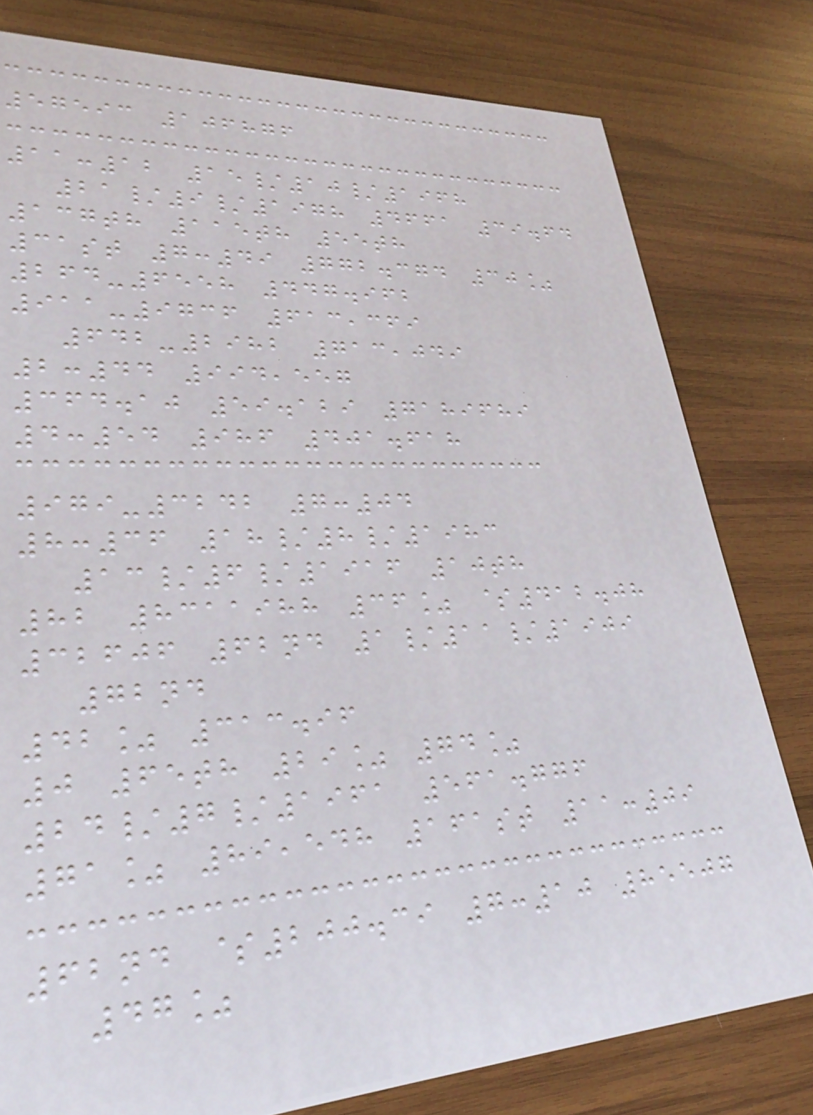57593 106876
11:12 15/10/1968
21/9/1978 4661 39.64
137th 115th 55th
31st 7:49 772.374 30%
264-6558 447.962
911-9736 613,369
642-2982 713,049
2:44 994,557
364.10 59.129 7189689
4:54 986 401.618
979-3242 7:04
8:36 18/8/1983
13/6/1916 10th
82 8311988 36% $412.08
32606 62nd 1/11/1909
72nd
42% 313.96
0 65th 29% 74%
24/7/1961 561.776
71% 89,548 161st 11:09
62nd $200.39 7:10 85507
47%
